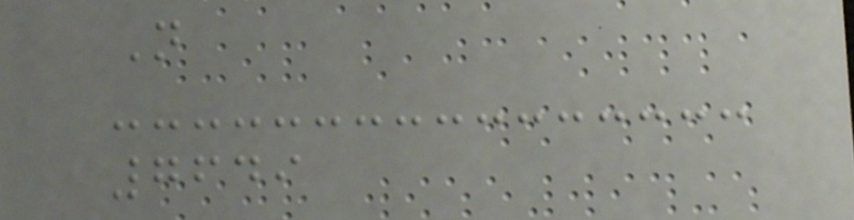N
7649
